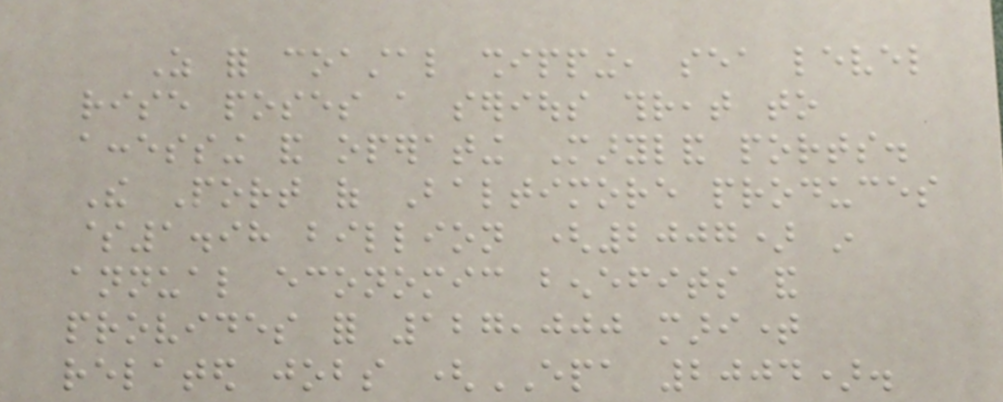As for coastal shipping, sea level
rise poses a serious threat to
accessing and operating Maryland ports.
The Port of Baltimore produces
$1.98 billion (2007) in
annual economic benefits and
provides for 127,000 maritime
related jobs (EPA 2004).
